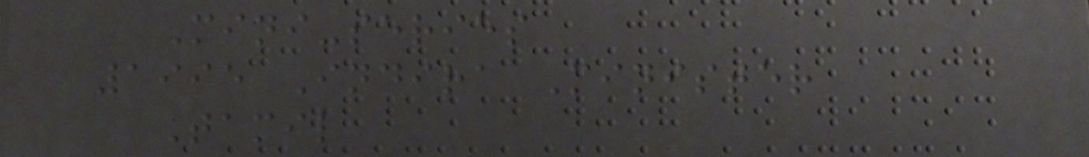Mini-series
1995 Indira Minister
Tamil
